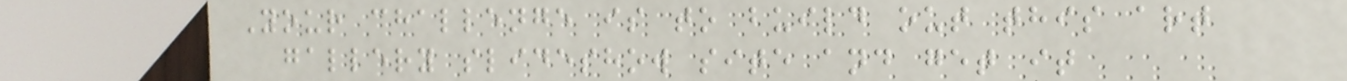Your challenge is to build out this art
gallery slideshow site and get it
